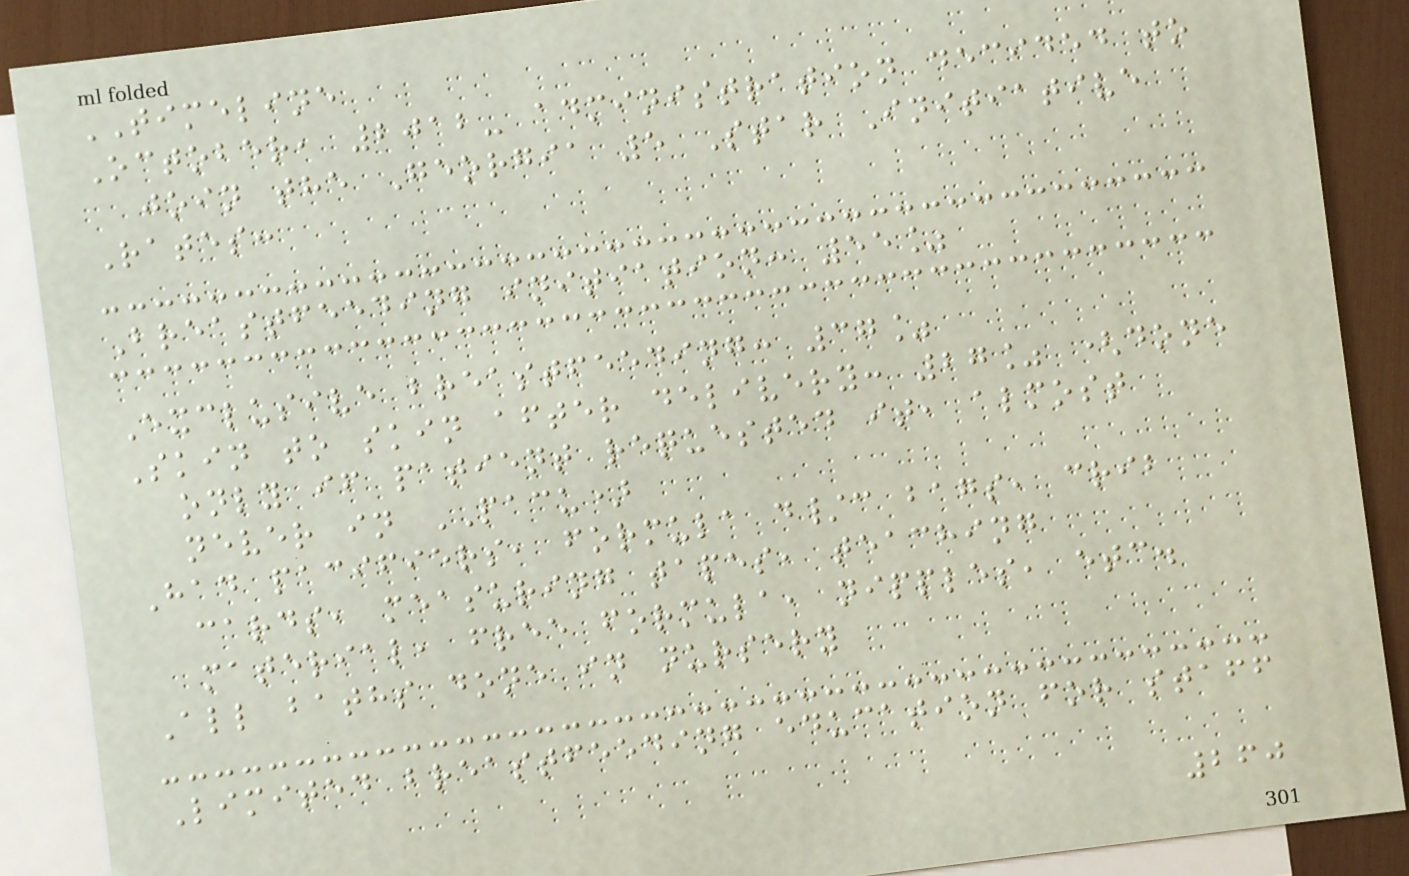TIMELINE
October, 2012- administration decided to
join the Georgia 5 Star Initiative
Rates:
Breastfeeding initiation: 55%
Exclusive breastfeeding: 37%
Skin to skin after delivery: 27% (done
only if patient requested it, almost
never in PACU)
Had pacifiers, formula d/c bags, crib
cards, measuring tapes, teaching
material, free formula, nipples, etc.
All baths done in nursery
Limited breastfeeding education for staff
260
